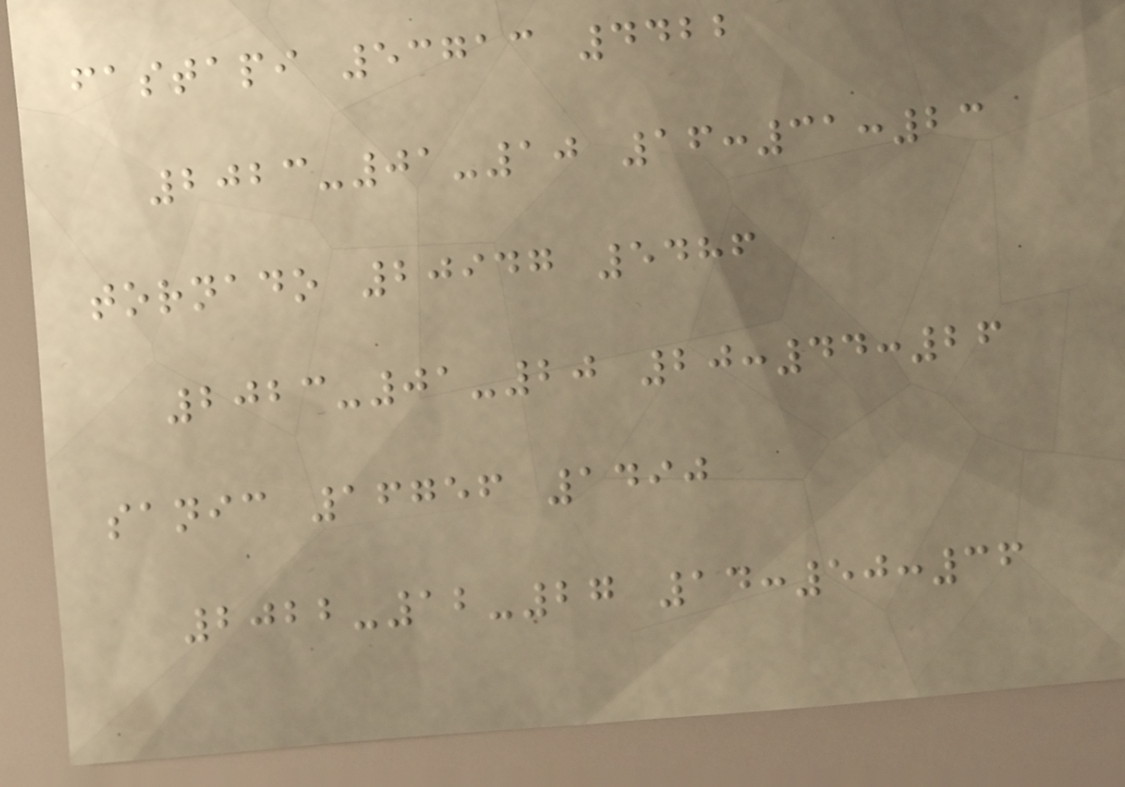fastapi 53713 4422
2023-01-10 16:31:23
tornado 20947 5486
2023-01-20 20:44:26
sanic 16756 1490
2022-12-27 14:50:36
